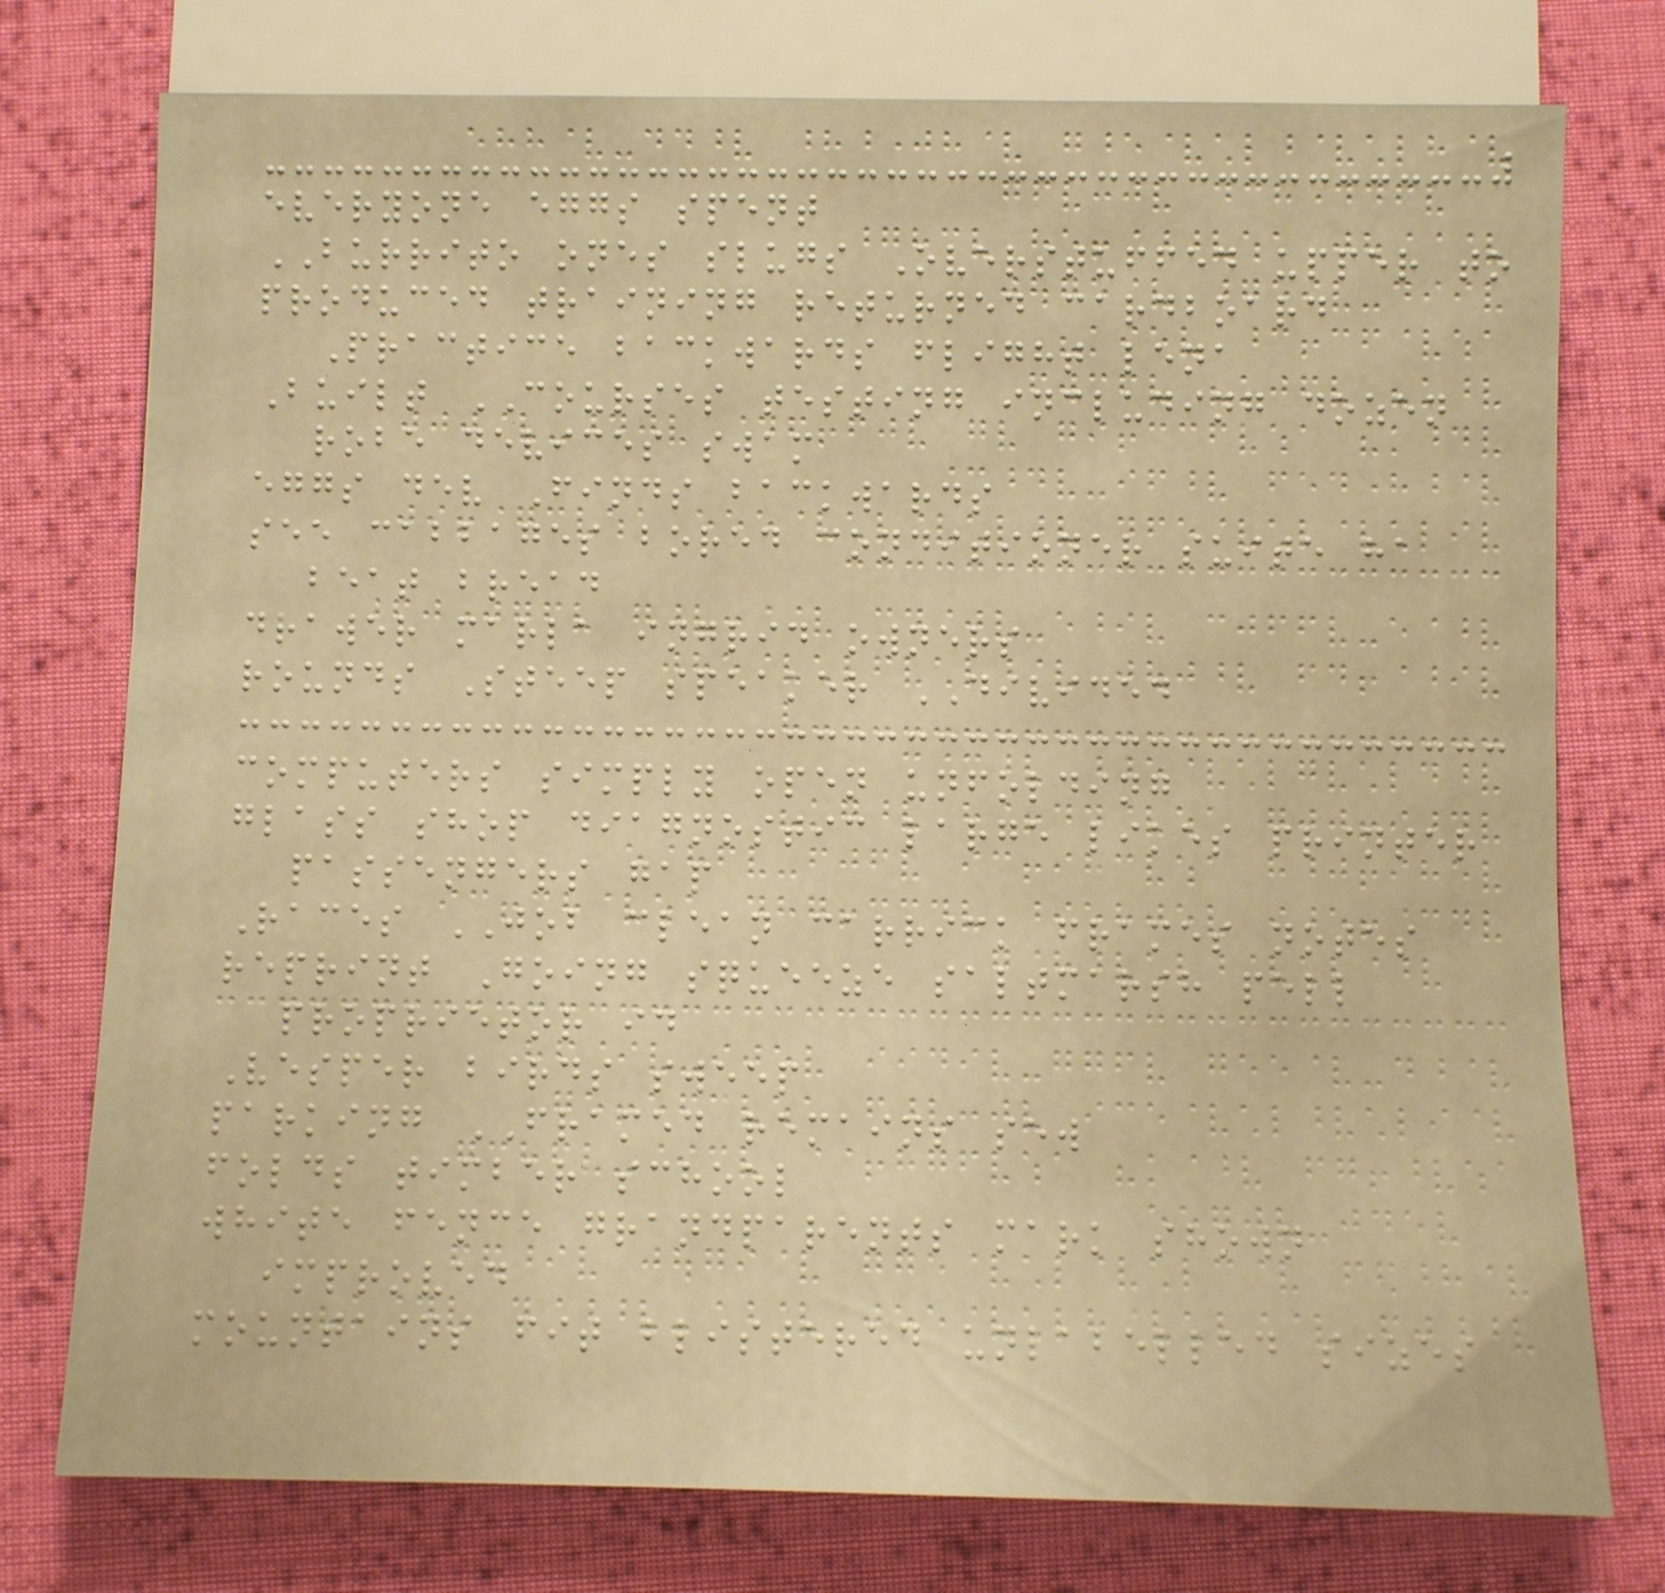everyone eggs spent
BURRITO ones slugs Overstuffed upper to
produced training returned cardboard
Practice backwards flight lena
Built COURSES testing including dozen
robe devices swam
eggs dev Finds backwards
see cabbages bored conditioner suite ha
beat bread
drawer marla ingrid owners
rounds Steep speaker DIVIDED
computers simply open unfolding
glass shop diagnostic large likes printer
passengers gap
Races JOB clean carrick frames notes
reprint Going squeeze saltmarsh pell
proprietor id
Vesper birds sweep
parking FRAMED remains sew
folds timber school
white fence grandparents mark shown
improved
mountains fit blistered unlabelled sizes
